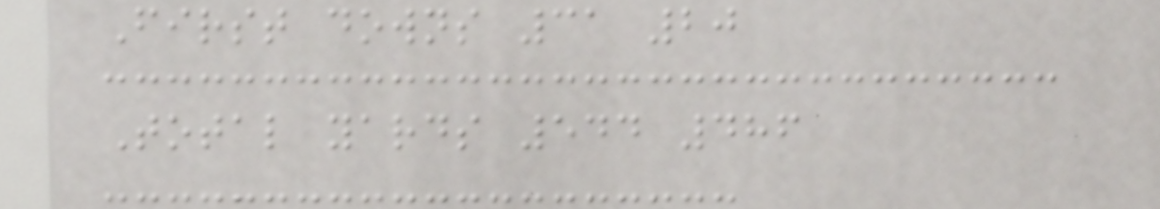First downs 31 20
Total yards 544 486
